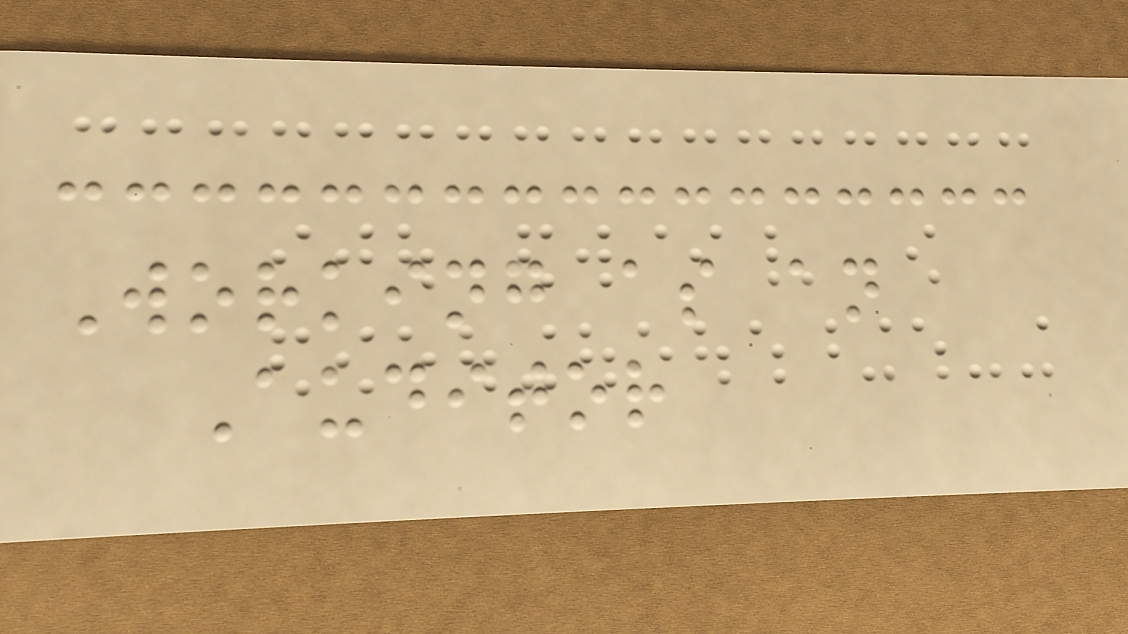Working as an
Auditor
